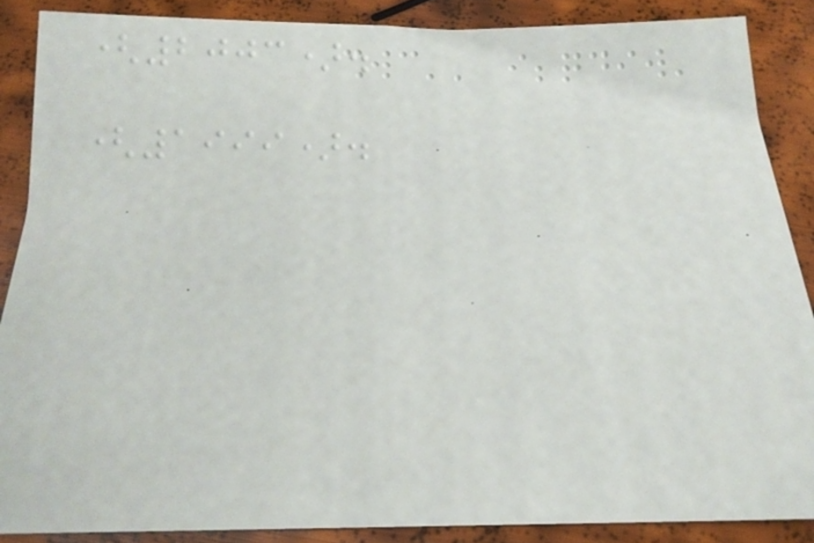(2003).
(1999).
